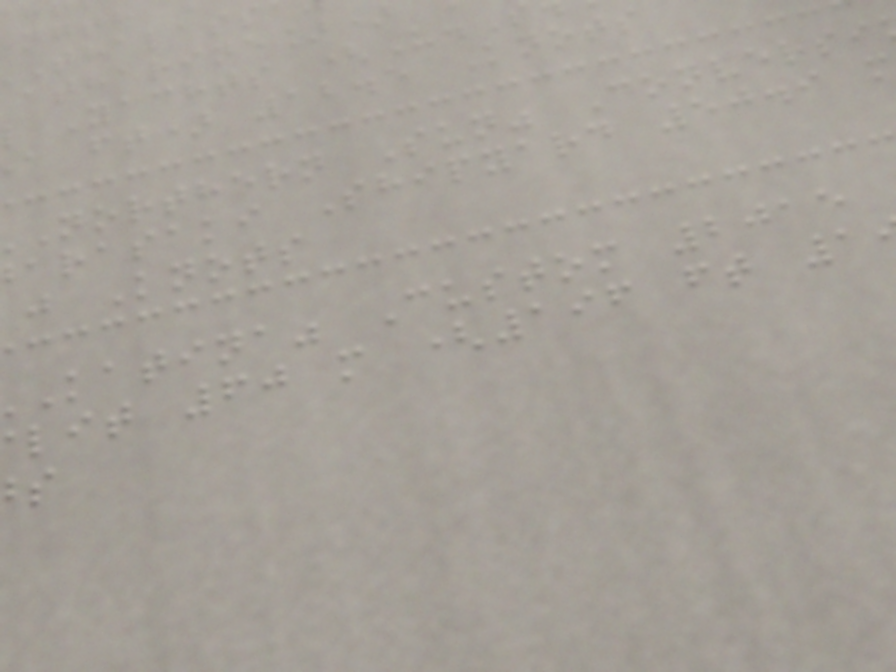atharine])
Yachts (U.
a ft) 12.5 Knots
Northern Sun" Conversi
arasaki Shipyard 50.9
j Knots
Katina" Custom 2015
lit 60 m (196 ft 1
